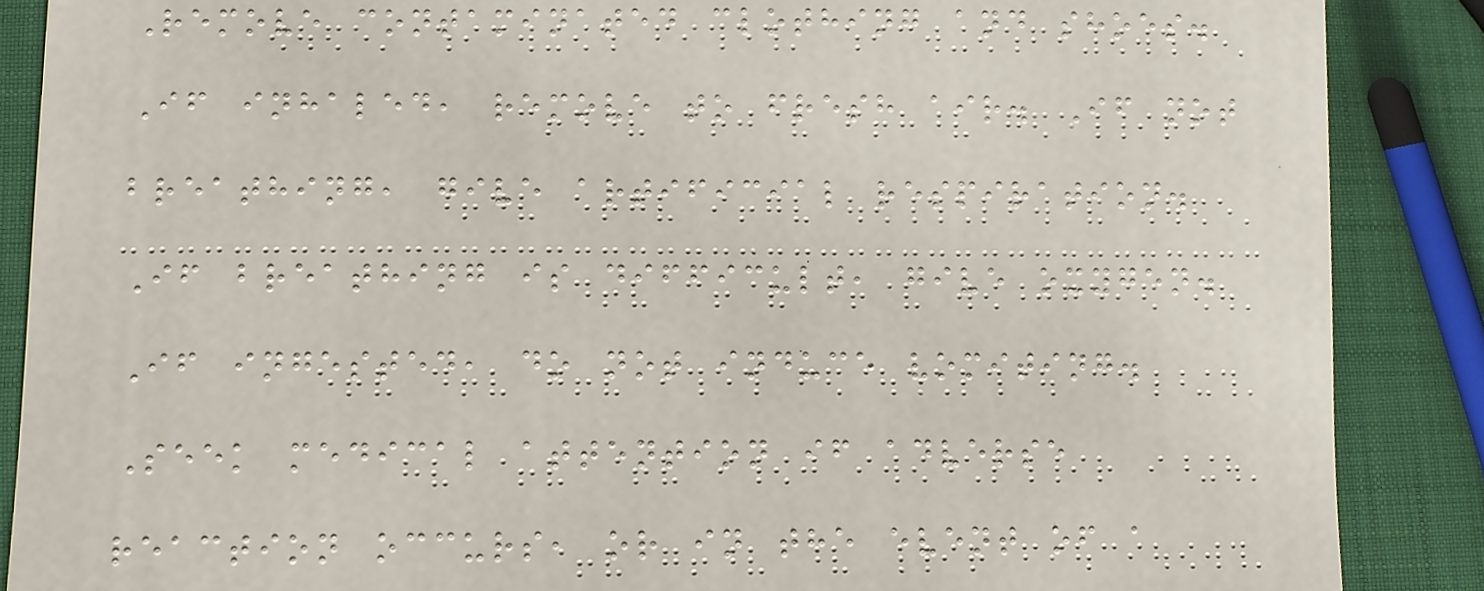Remove contaminated clothing and shoes.
If inhaled, remove to fresh air. If not
breathing, give artificial respiration.
If breathing is difficult, give oxygen.
If ingested, do not induce vomiting.
Seek medical attention if adverse
reaction occurs, or in the event of a
